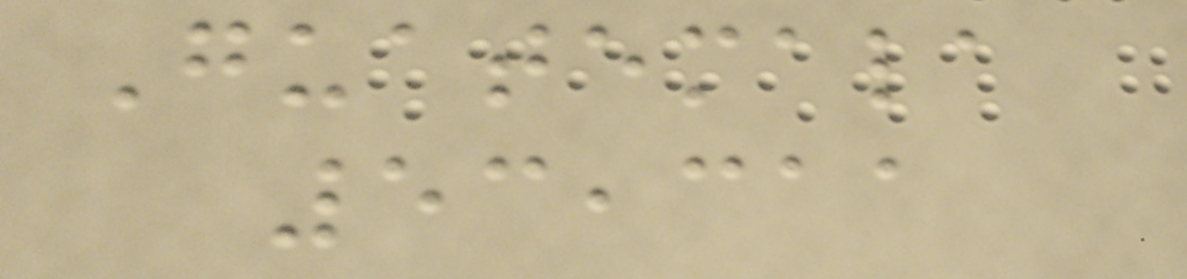Guatemala
53,311
